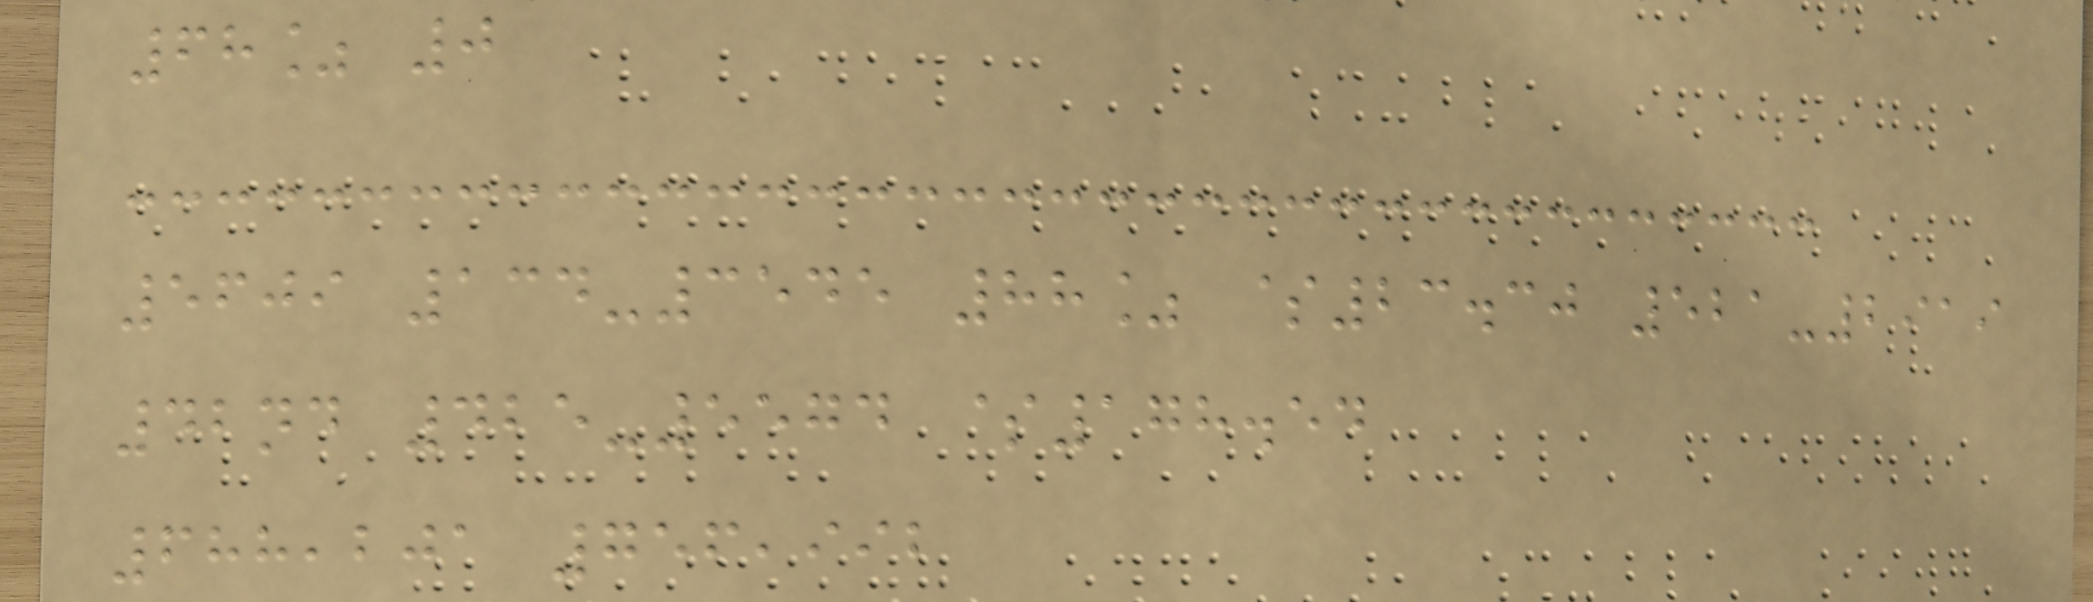68% 0
5609 134-3545 88% $23.30 521-2919
42nd 425-5574 $178.54
688,201 756,992
